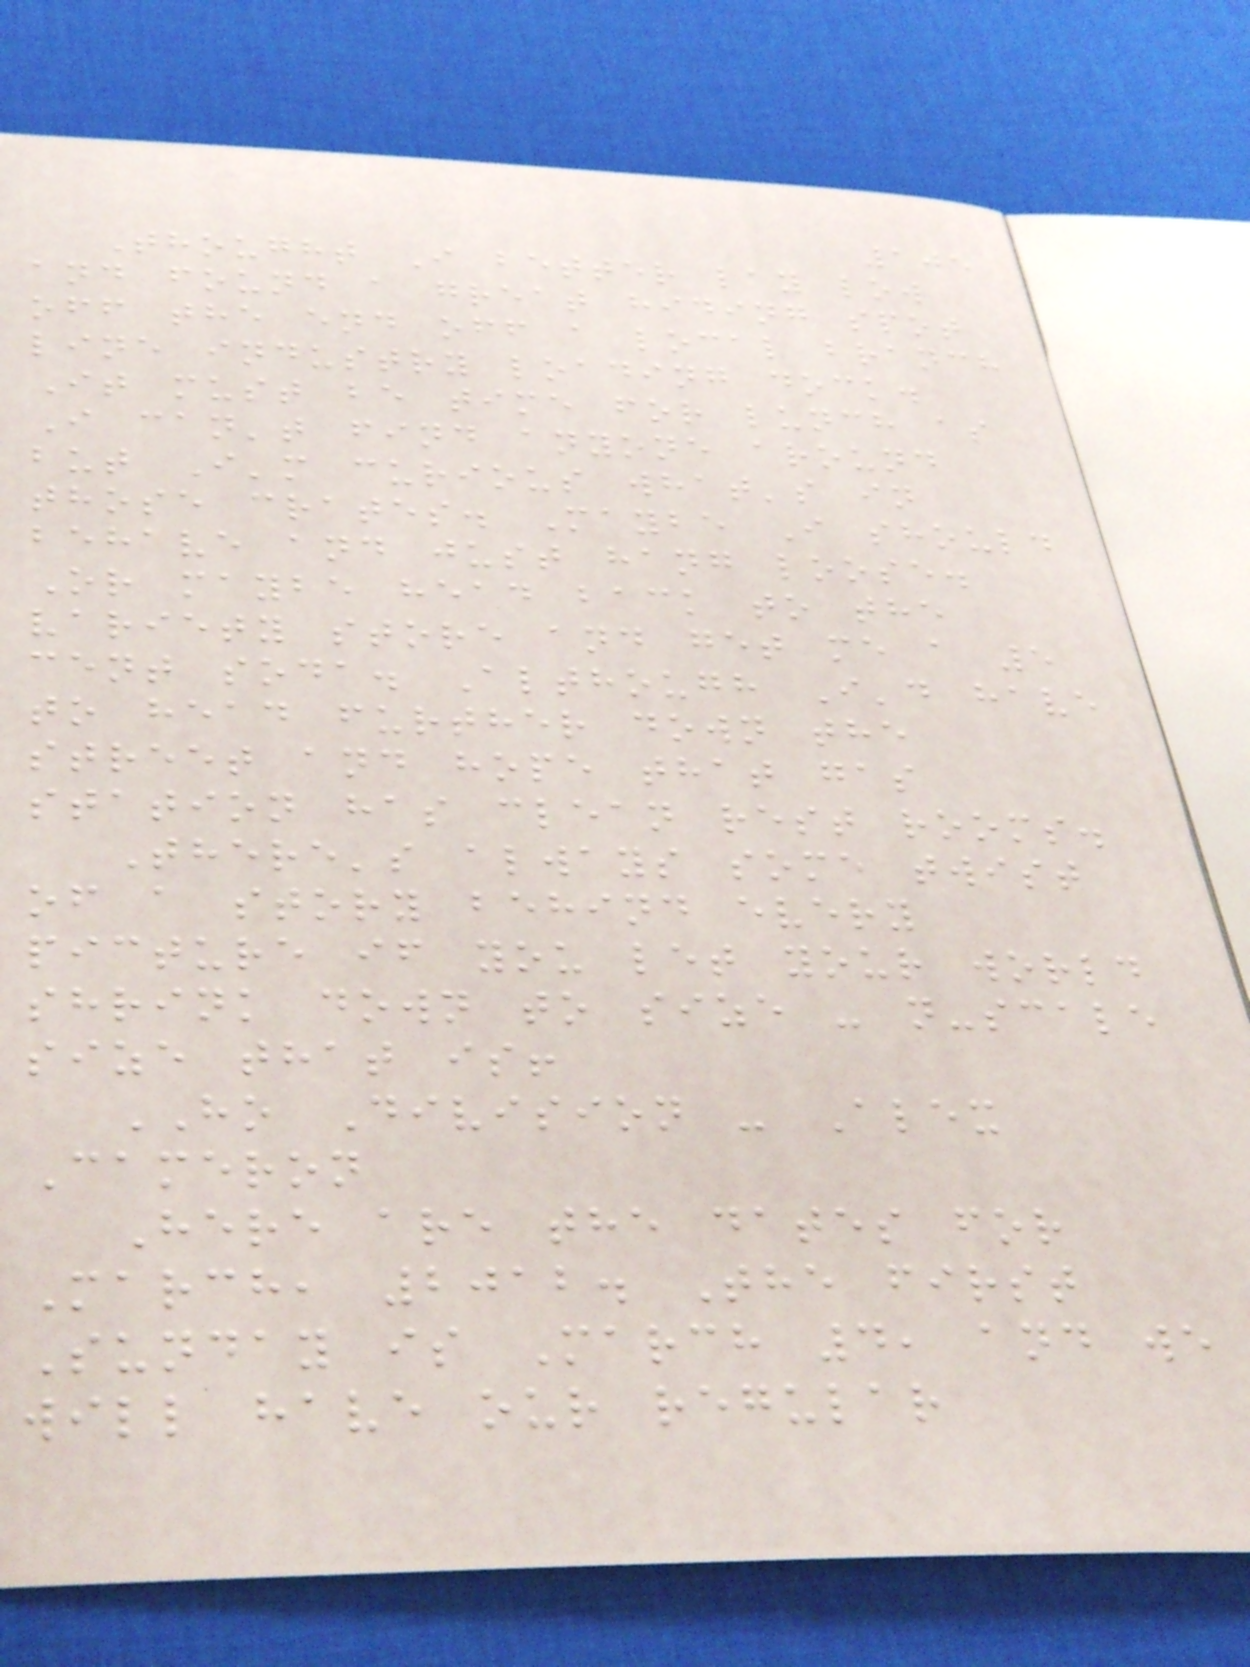105
Thought I better lay low
and found a great hiding spot
off the end off a local branch
line industry loading dock.
It must be time for lunch as
I can't find anyone around
but I'm curious what's in
those crates. Maybe I should
behave and just hang loose.
Or maybe head back to the
variety store and get me a 5
cent soda. Although I'd have
to head further down the
street and hope that gas
station has clean rest rooms.
There's always some twist
of a story behind every
picture if you let your world
shrink down to size - n-scale
size that is!
HO Division - Alex
Cameron
Here are the dates for
March, 2012. The first
Sunday is March 4, and we
will have our regular
